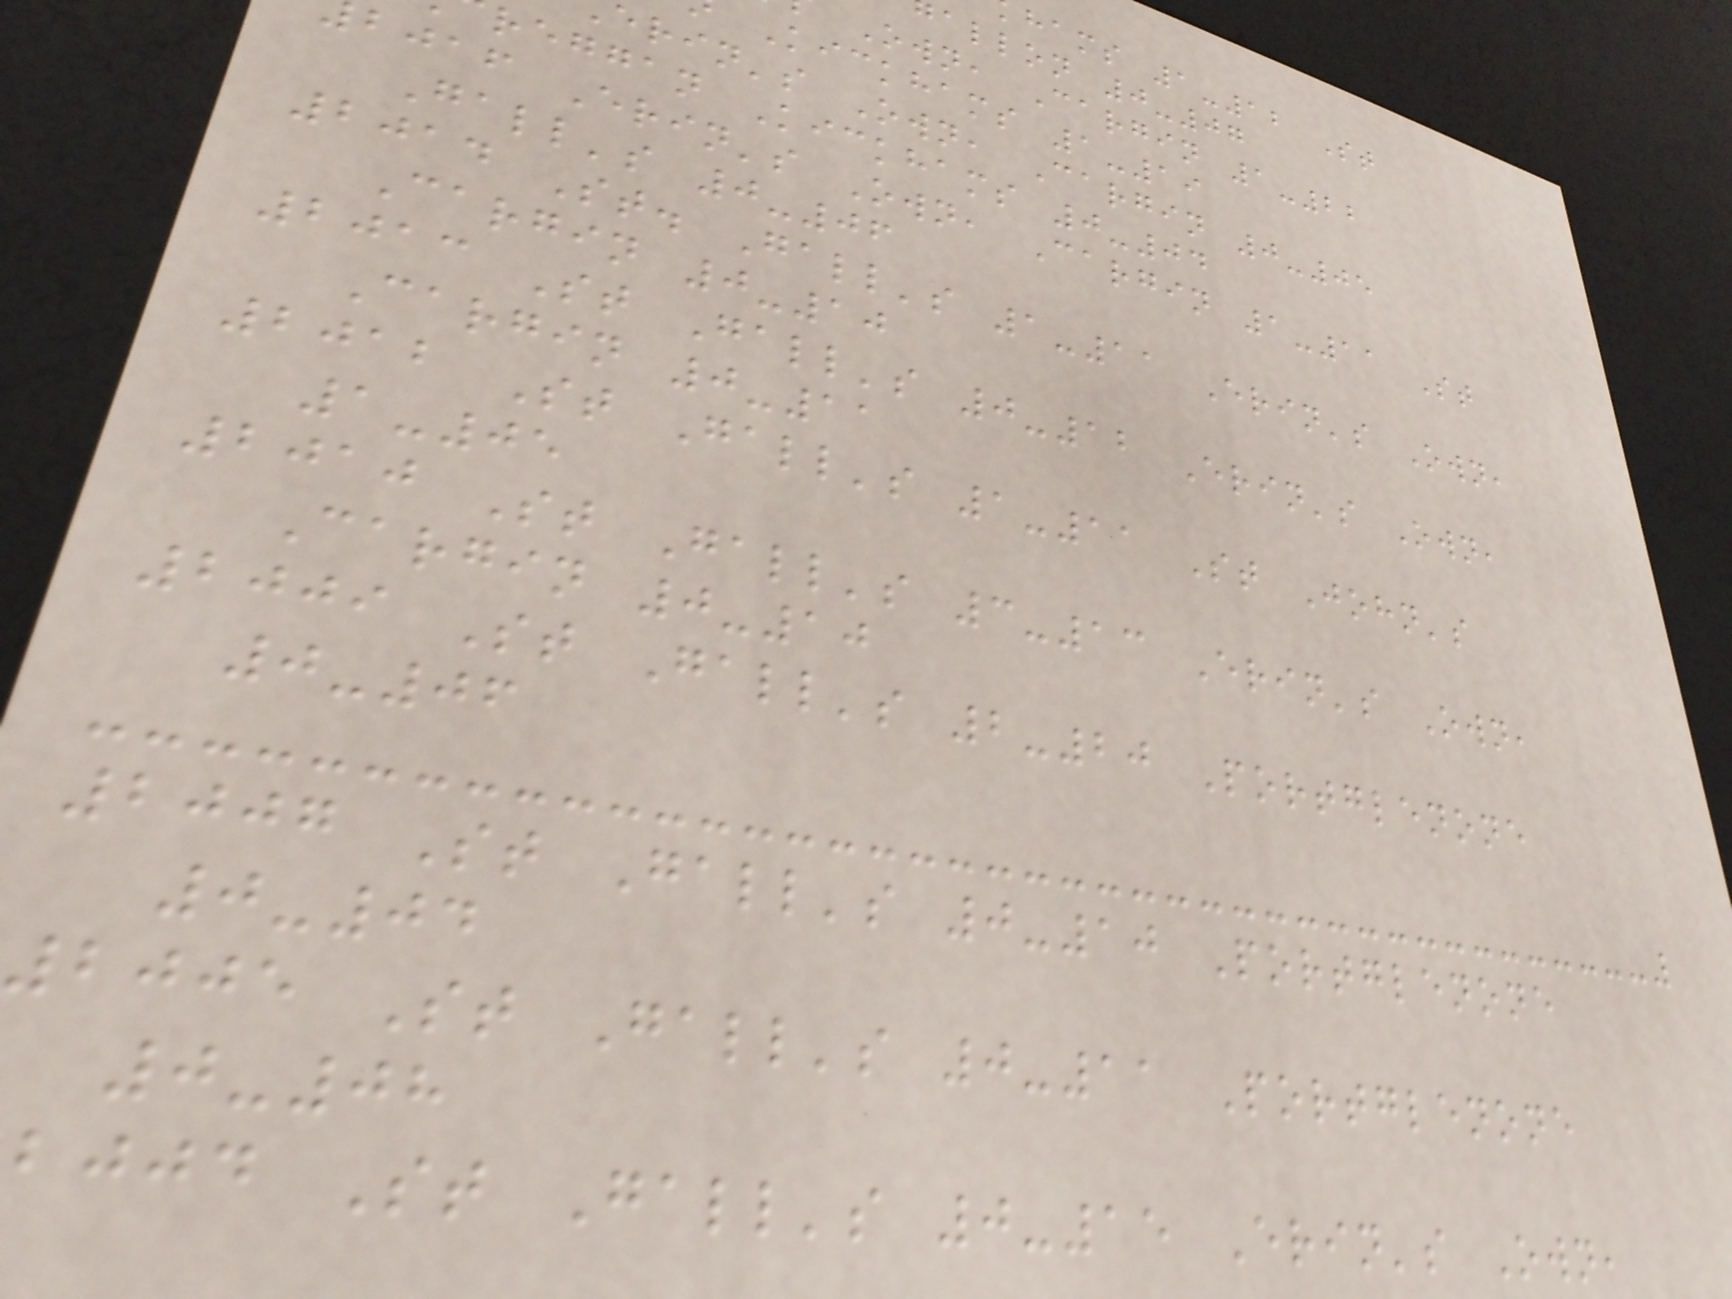hams 1-12 St
allon 0-07
Own, Cargin 1-22
Kickhams 1-19
erin's Own, Cargin 0-05
reggan Kickhams 0-04
bjaf Erin's Own, Cargin 1-11 St
Gall's 0-06
2014 St. Gall's 1-11 Erin's Own,
Cargin 0-10
2013 St Gall's 0-12 Erin's Own,
Cargin 0-11
2012 St Gall's 1-11 St John's
1-05
2010 St Gall's 3-13 Erin's Own,
Cargin 0-10
2009 St Gall's 2-20 Portglenone
0-06
2007 St Gall's 0-10 Portglenone
0-04
2005 St Gall's 0-11 Portglenone
0-08
bjjd St Gall's 0-15 Erin's Own,
